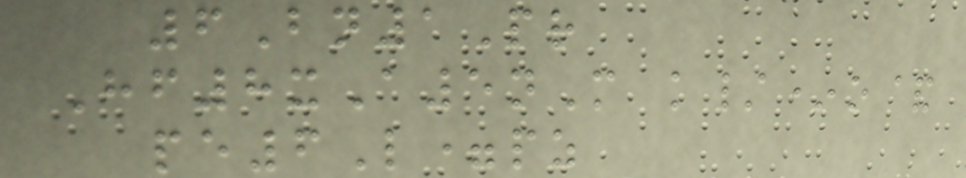6Bn1Pr
Hf8xA5nM k/*o&
pe6L=pz
